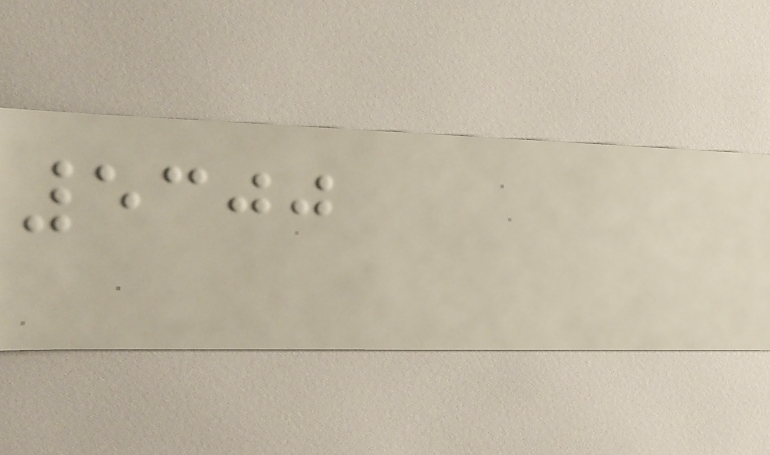5300
